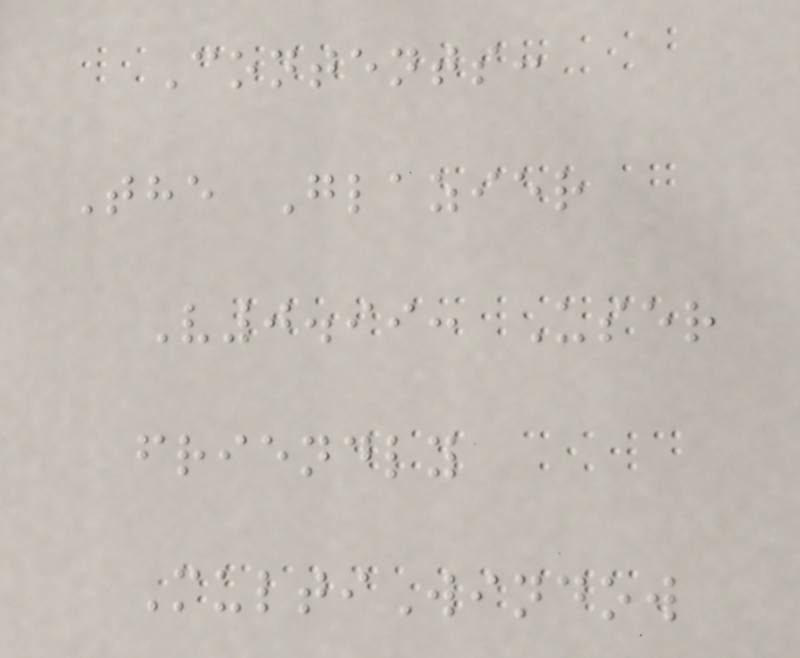Contents:
The Glazier
V0.99: User
friendly
MultiWindow
